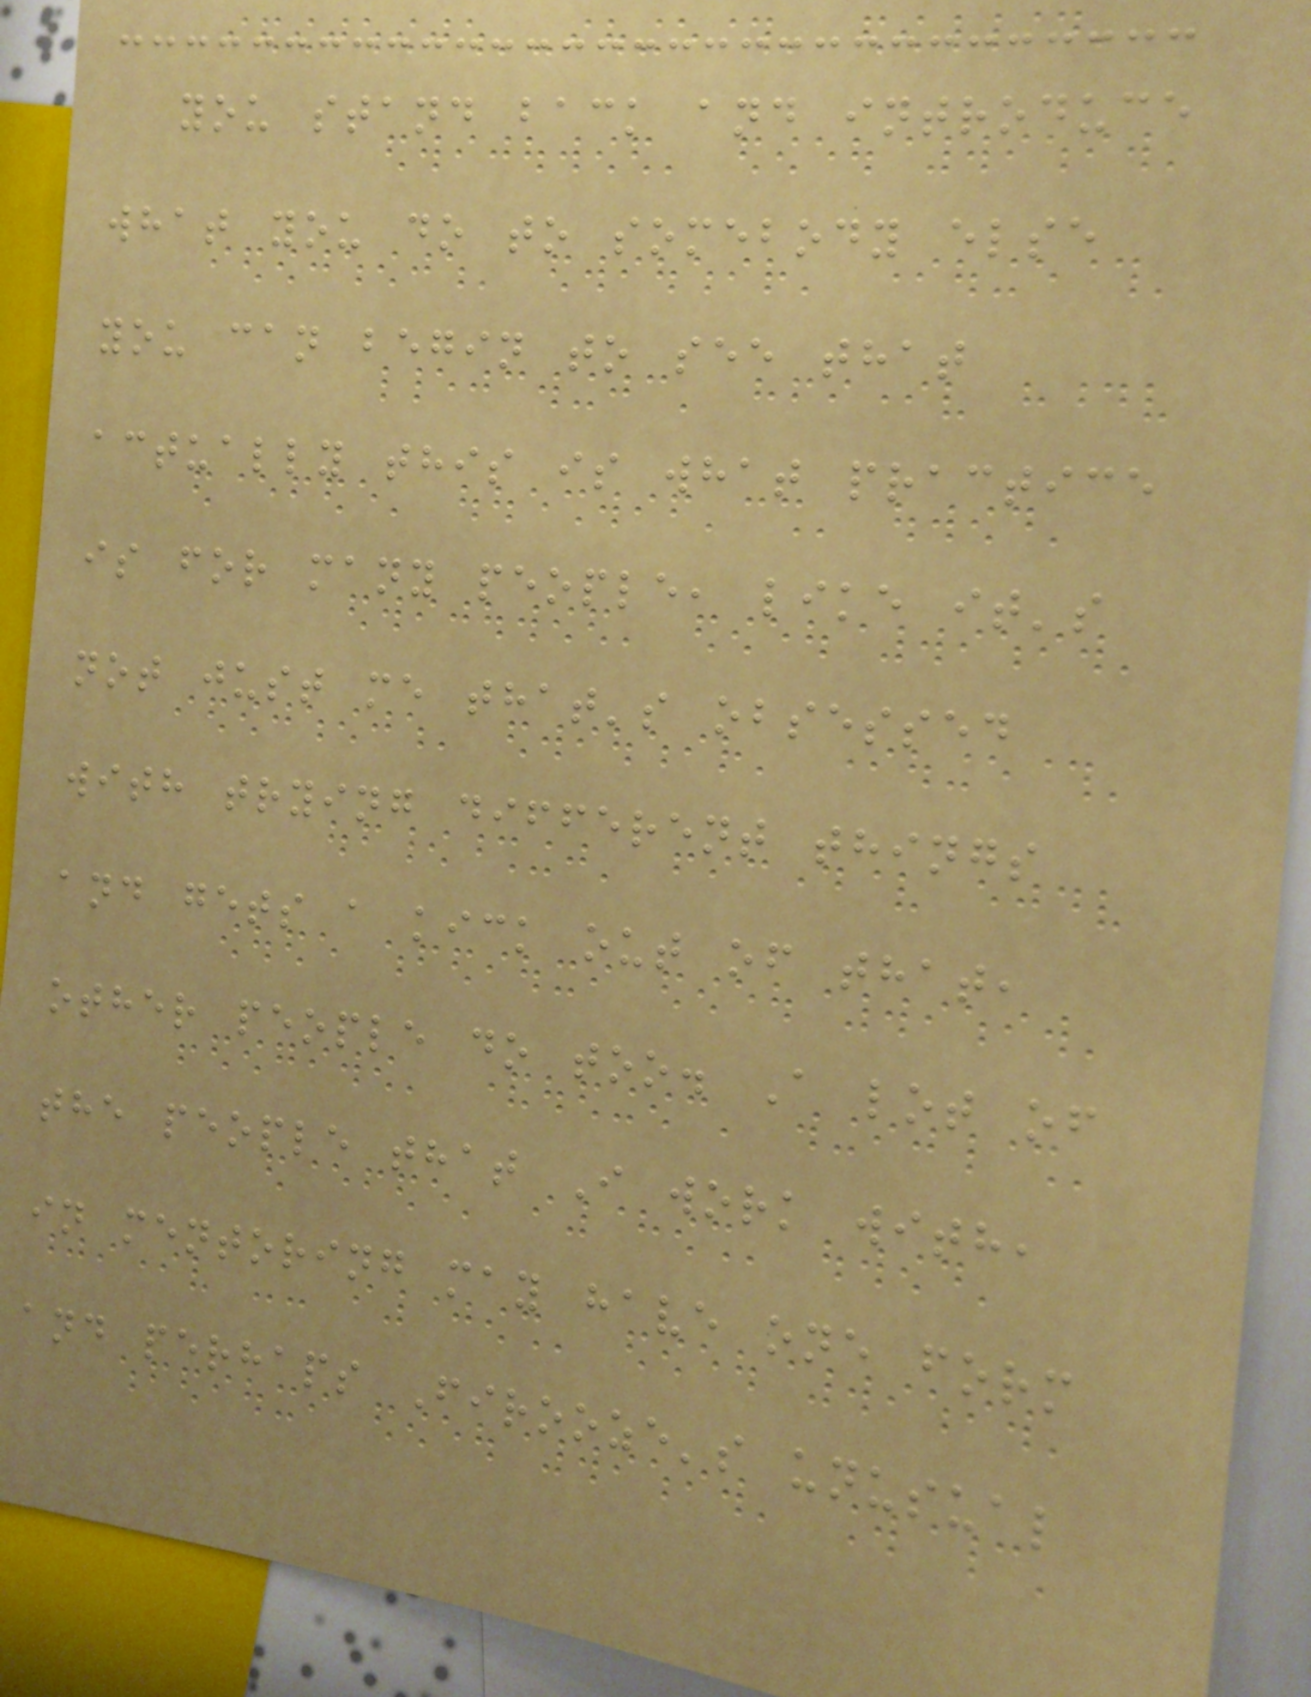you stand back and introduce
what you do to somebody else
you can begin to see that
actually this is what practice
is for many people, like it's
not just me that's obsessed
with trying different things
and gets a kick out of that,
other people do too. A lot of
the people that I work with,
in mentoring may have one form
and perhaps Firooze's unusual
